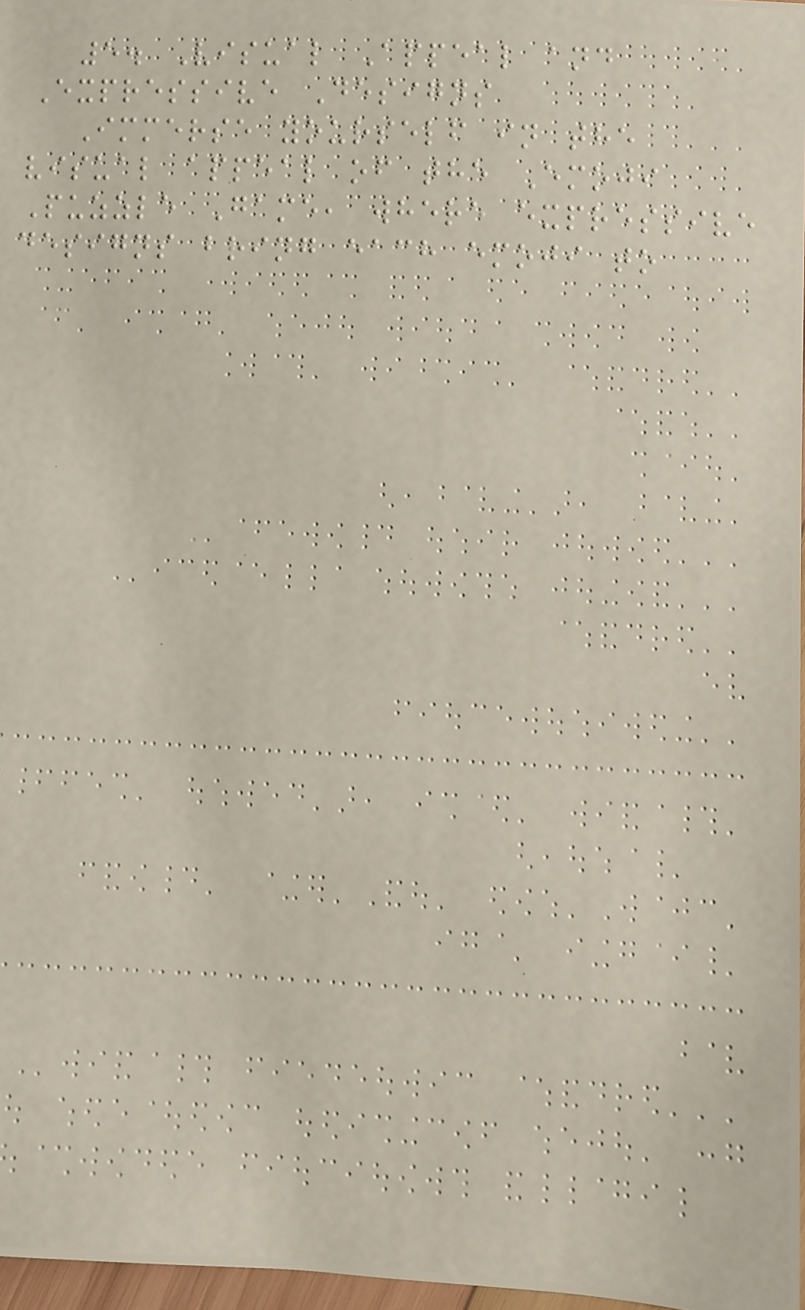5. Visual Appeal and
Expressive Designs
Immerse yourself in the
visual appeal of the Emoji
Puzzle Game, where expressive
designs bring each emoji to
